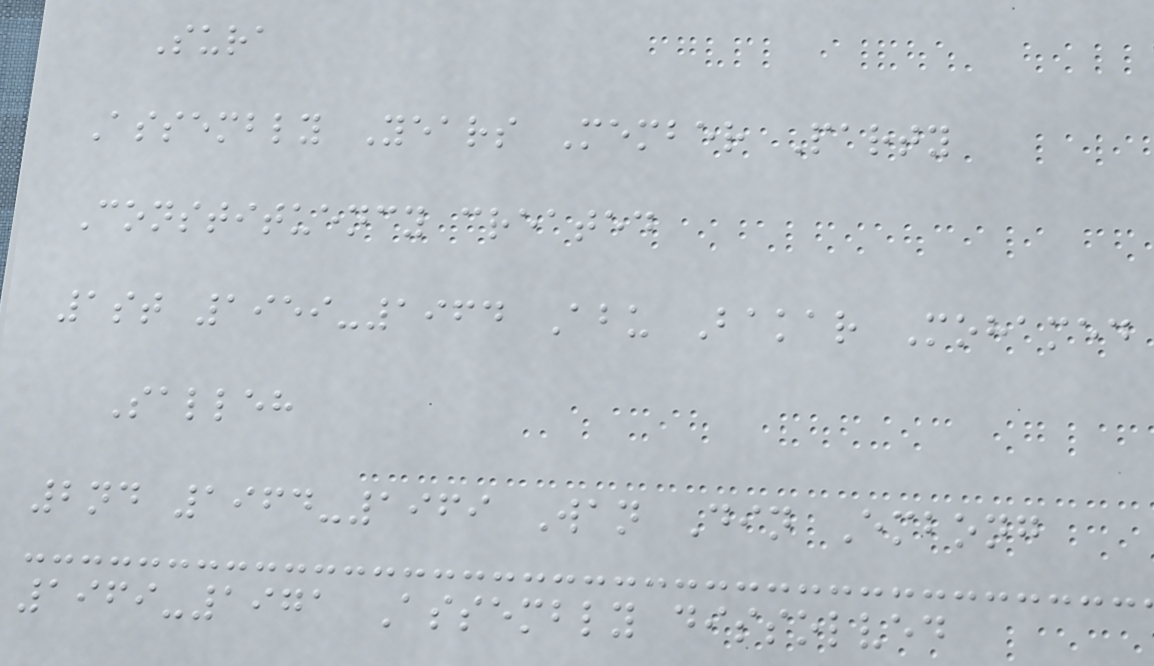Sura
Assembly Years Member Party
Constituency created
1st 1959-1964 Abu Bakar Mohamed
Salleh
2nd 1964-1969 Wan Din Embong
1969-1971 Assembly dissolved
